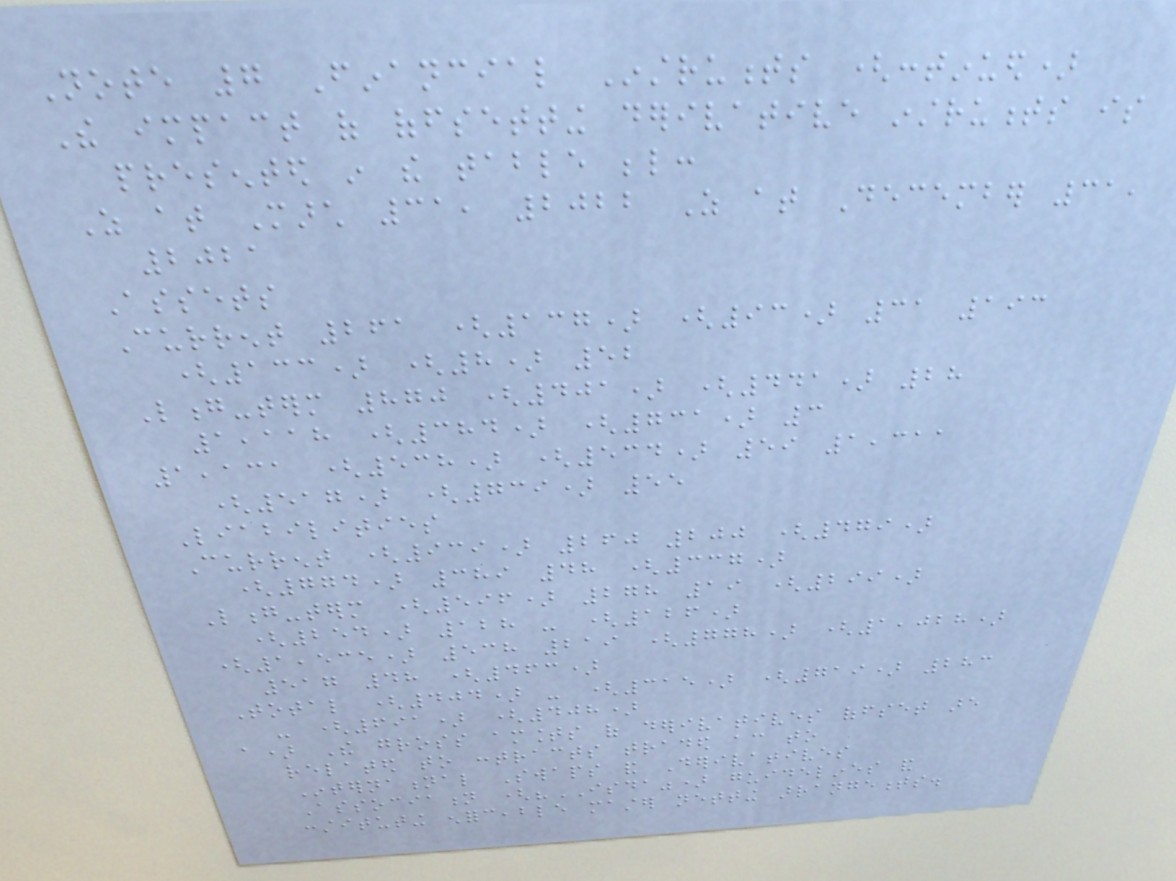Note 7 Financial Instruments (continued)
The impact of offsetting derivative instruments is
presented in the table below:
As at March 31, 2022 As at December 31,
2021
Assets
Current 261 (137) (93) 31 193
(133) (8) 52
Long-term 870 (401) (441) 28
1,118 (384) (731) 3
1,131 (538) (534) 59 1,311
(517) (739) 55
Liabilities
Current (939) 260 200 (479)
(774) 389 48 (337)
Long-term (596) 278 19 (299)
(254) 128 - (126)
(1,535) 538 219 (778) (1,028)
517 48 (463)
Total (404) - (315) (719) 283
- (691) (408)
a) The gross amounts of derivatives offset are
related to contracts traded according to
International Swaps and Derivatives
Association ("ISDA") guidelines and
constituting enforceable master netting arrangements.
